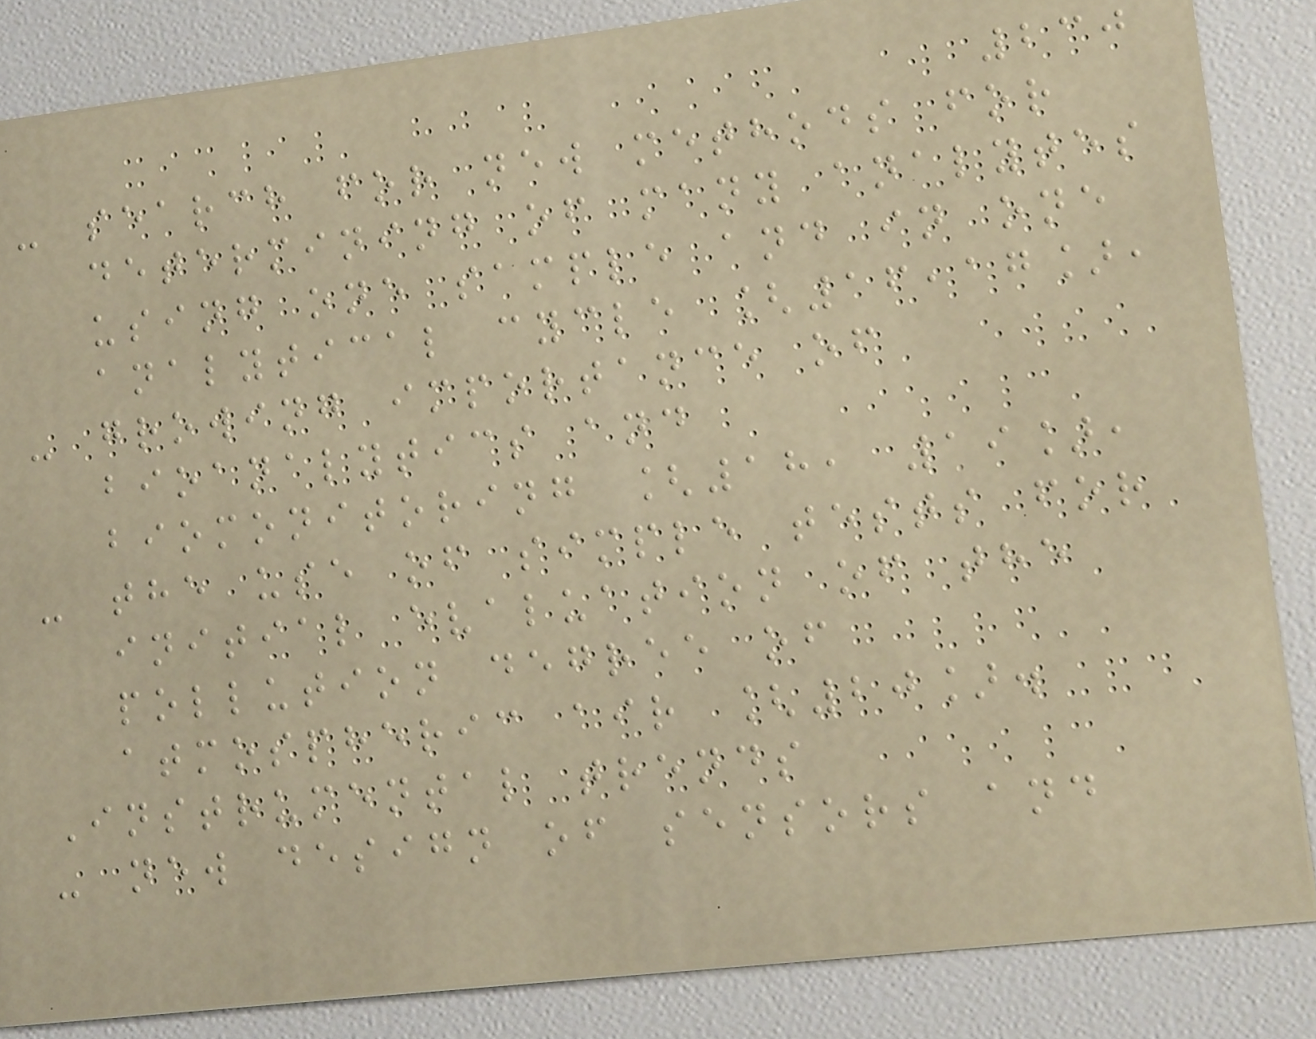230
- search for new methods for
determining of many analytes
using one sample and in one
analytical cycle [16,17],
- growing importance of
bioanalytics and
biomonitoring [18, 19],
- the use of simple tests for
initial evaluation of the
pollution degree of
atmospheric air [20].
Instrumental trends
- new design of sensors and
